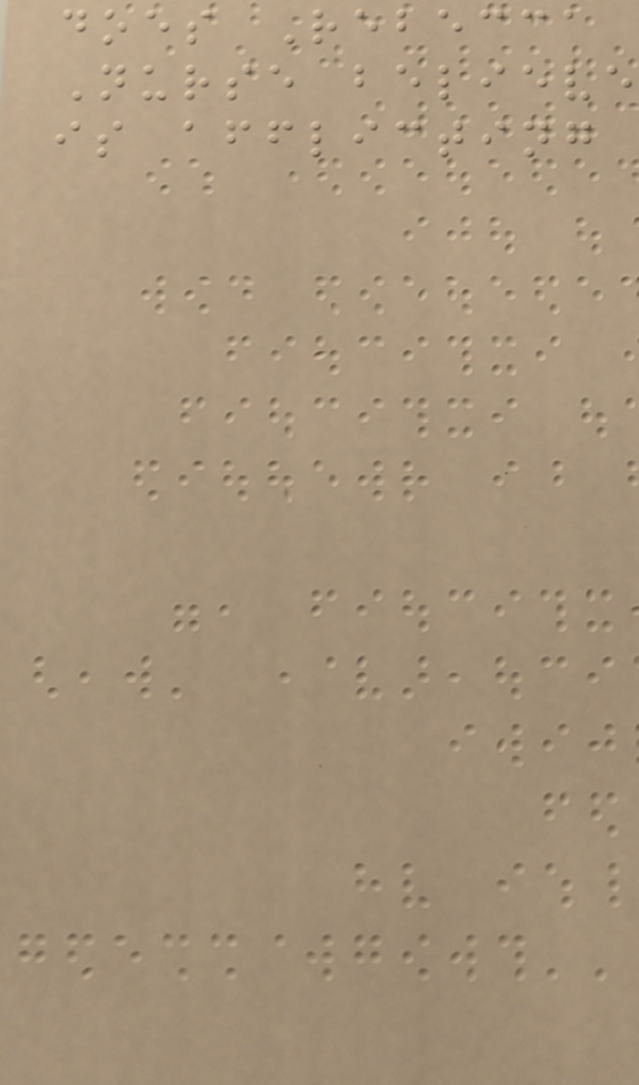does Rebecca
Nurse believe
is afflicting
